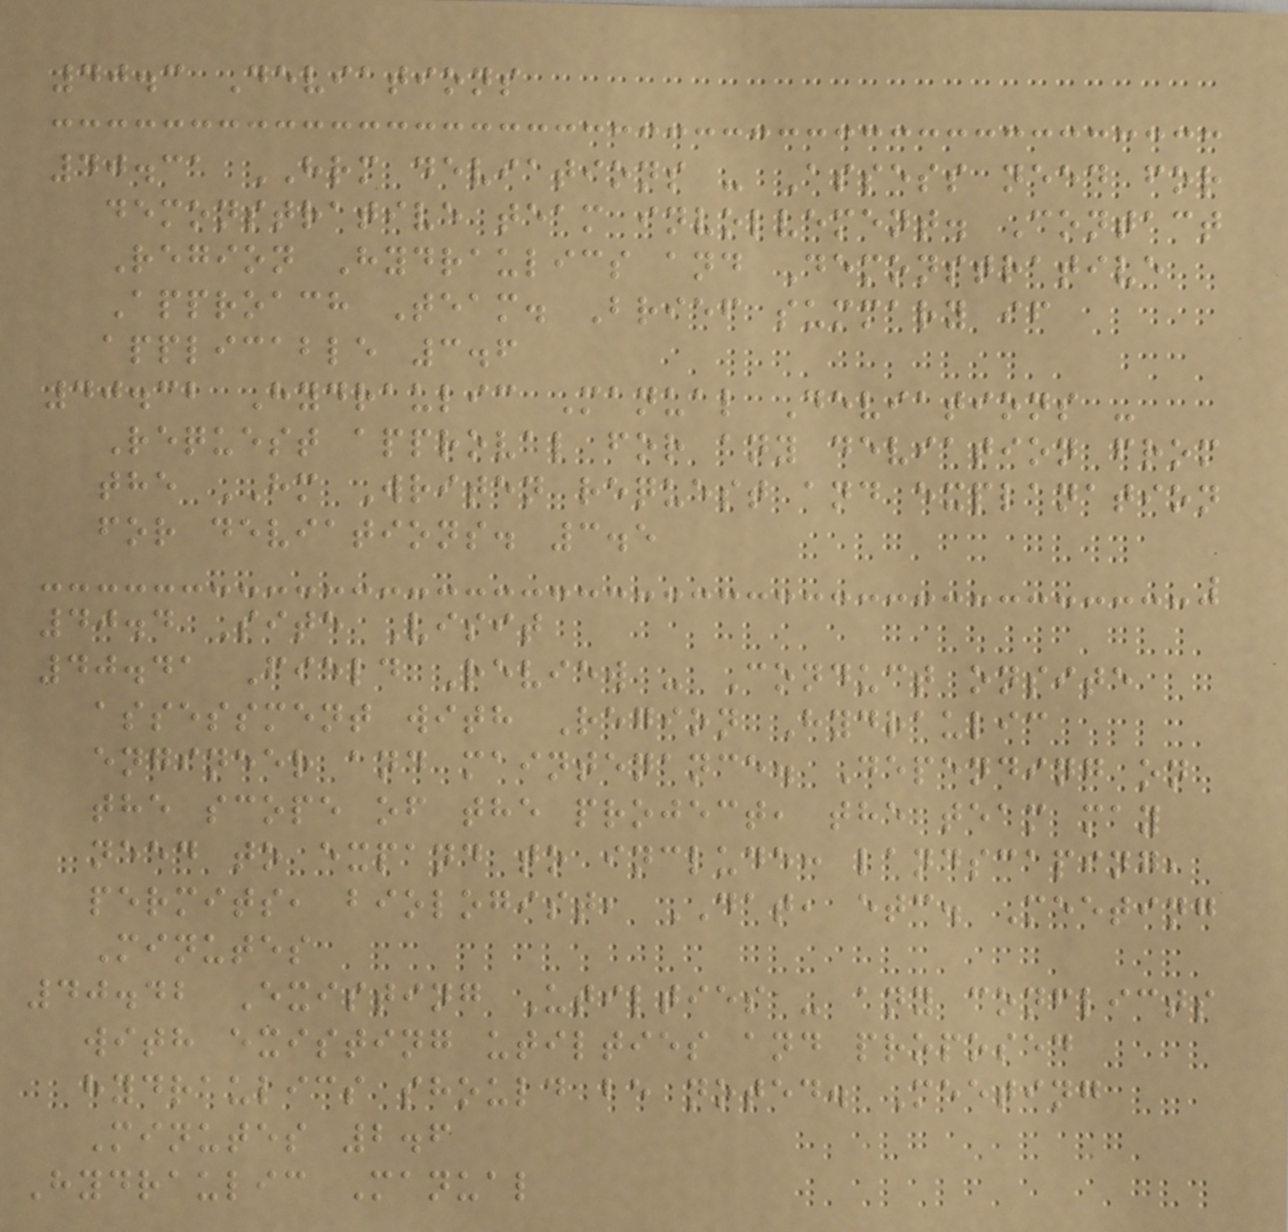40.3 Deviations
40.31 HRM deviations - Assess need for
demonstrative team involvement. Contact
Region Hydraulics and Demonstrative
Approach Team. Brief summary if
applicable 3.6
40.32 Hydraulic Manual Deviations -
Request approval for any deviation from
the HM Writen request and explanation
for deviations. 3.5
40.4 Site Visit
40.41 Field Review - Conduct onsite
assessment with Region Hydraulic
engineer and maintenance. Depending on
the scope of the project, the team may
need to expand to include: landscaping,
permits, biologist, DAT, etc. Meeting
Minutes
40.42 Existing Utilties - any conflicts
with existing utilties and proposed
hydraulics should be noted. Meeting
Minutes 2.6
Hydraulic Manual
